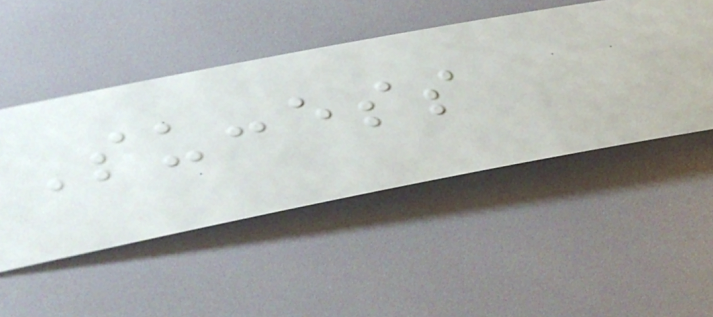Success
